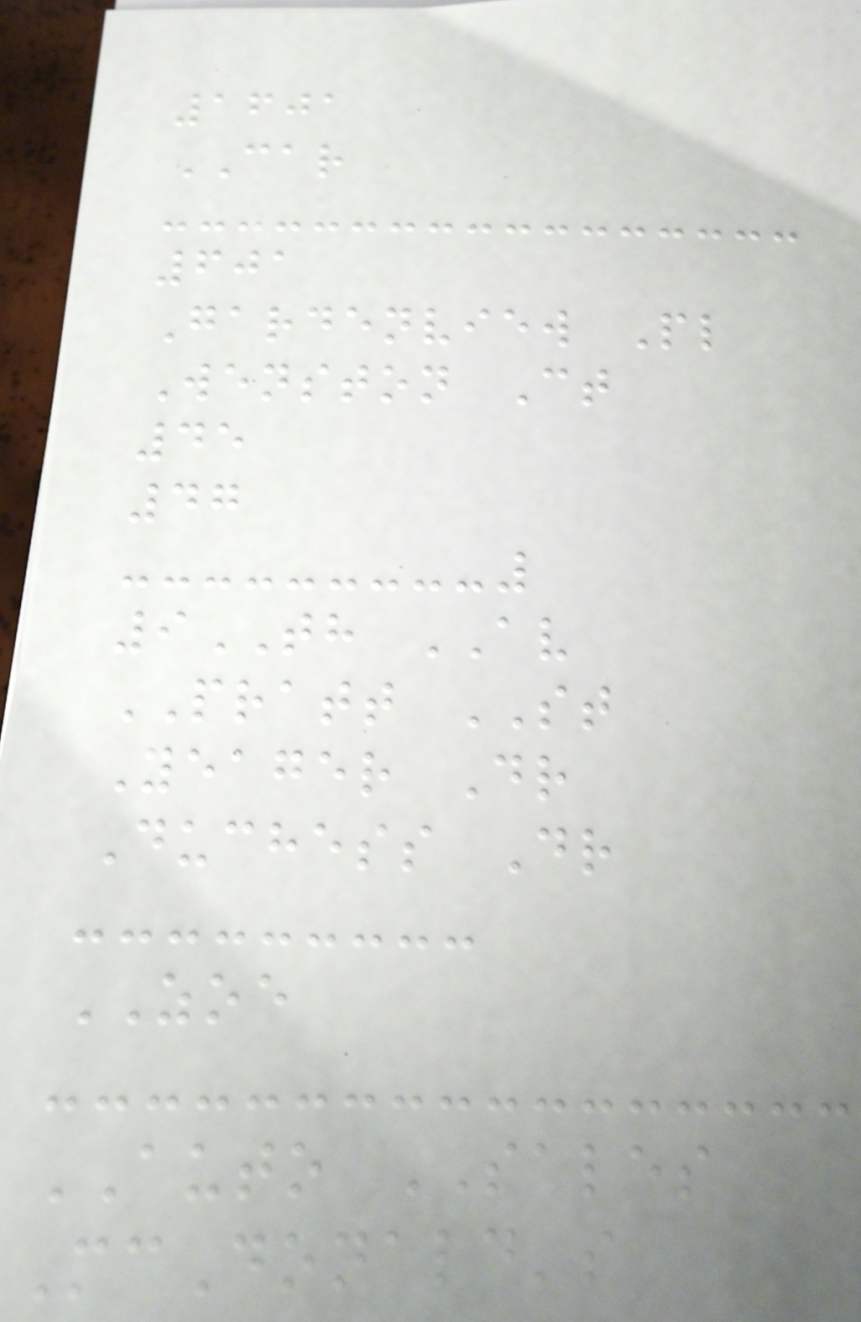1601
CAR
601
Gardenview Pl
Wenston Ct
45
47
9TH AV
PRATT ST
Yeager Dr
Duchess Dr
ZOE
AUTO SALES
McDonald's
